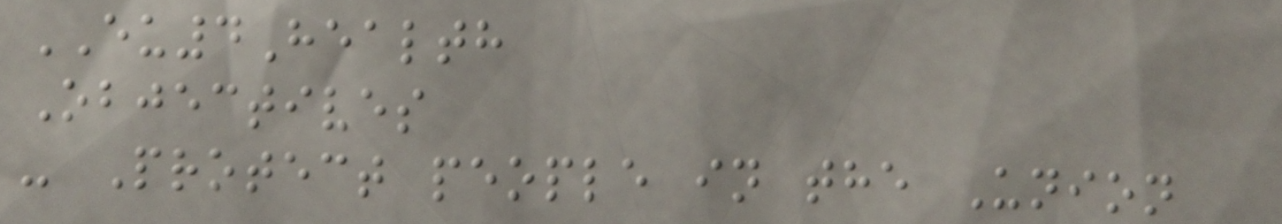EU4Health
Objectives
- Protect people in the Union
